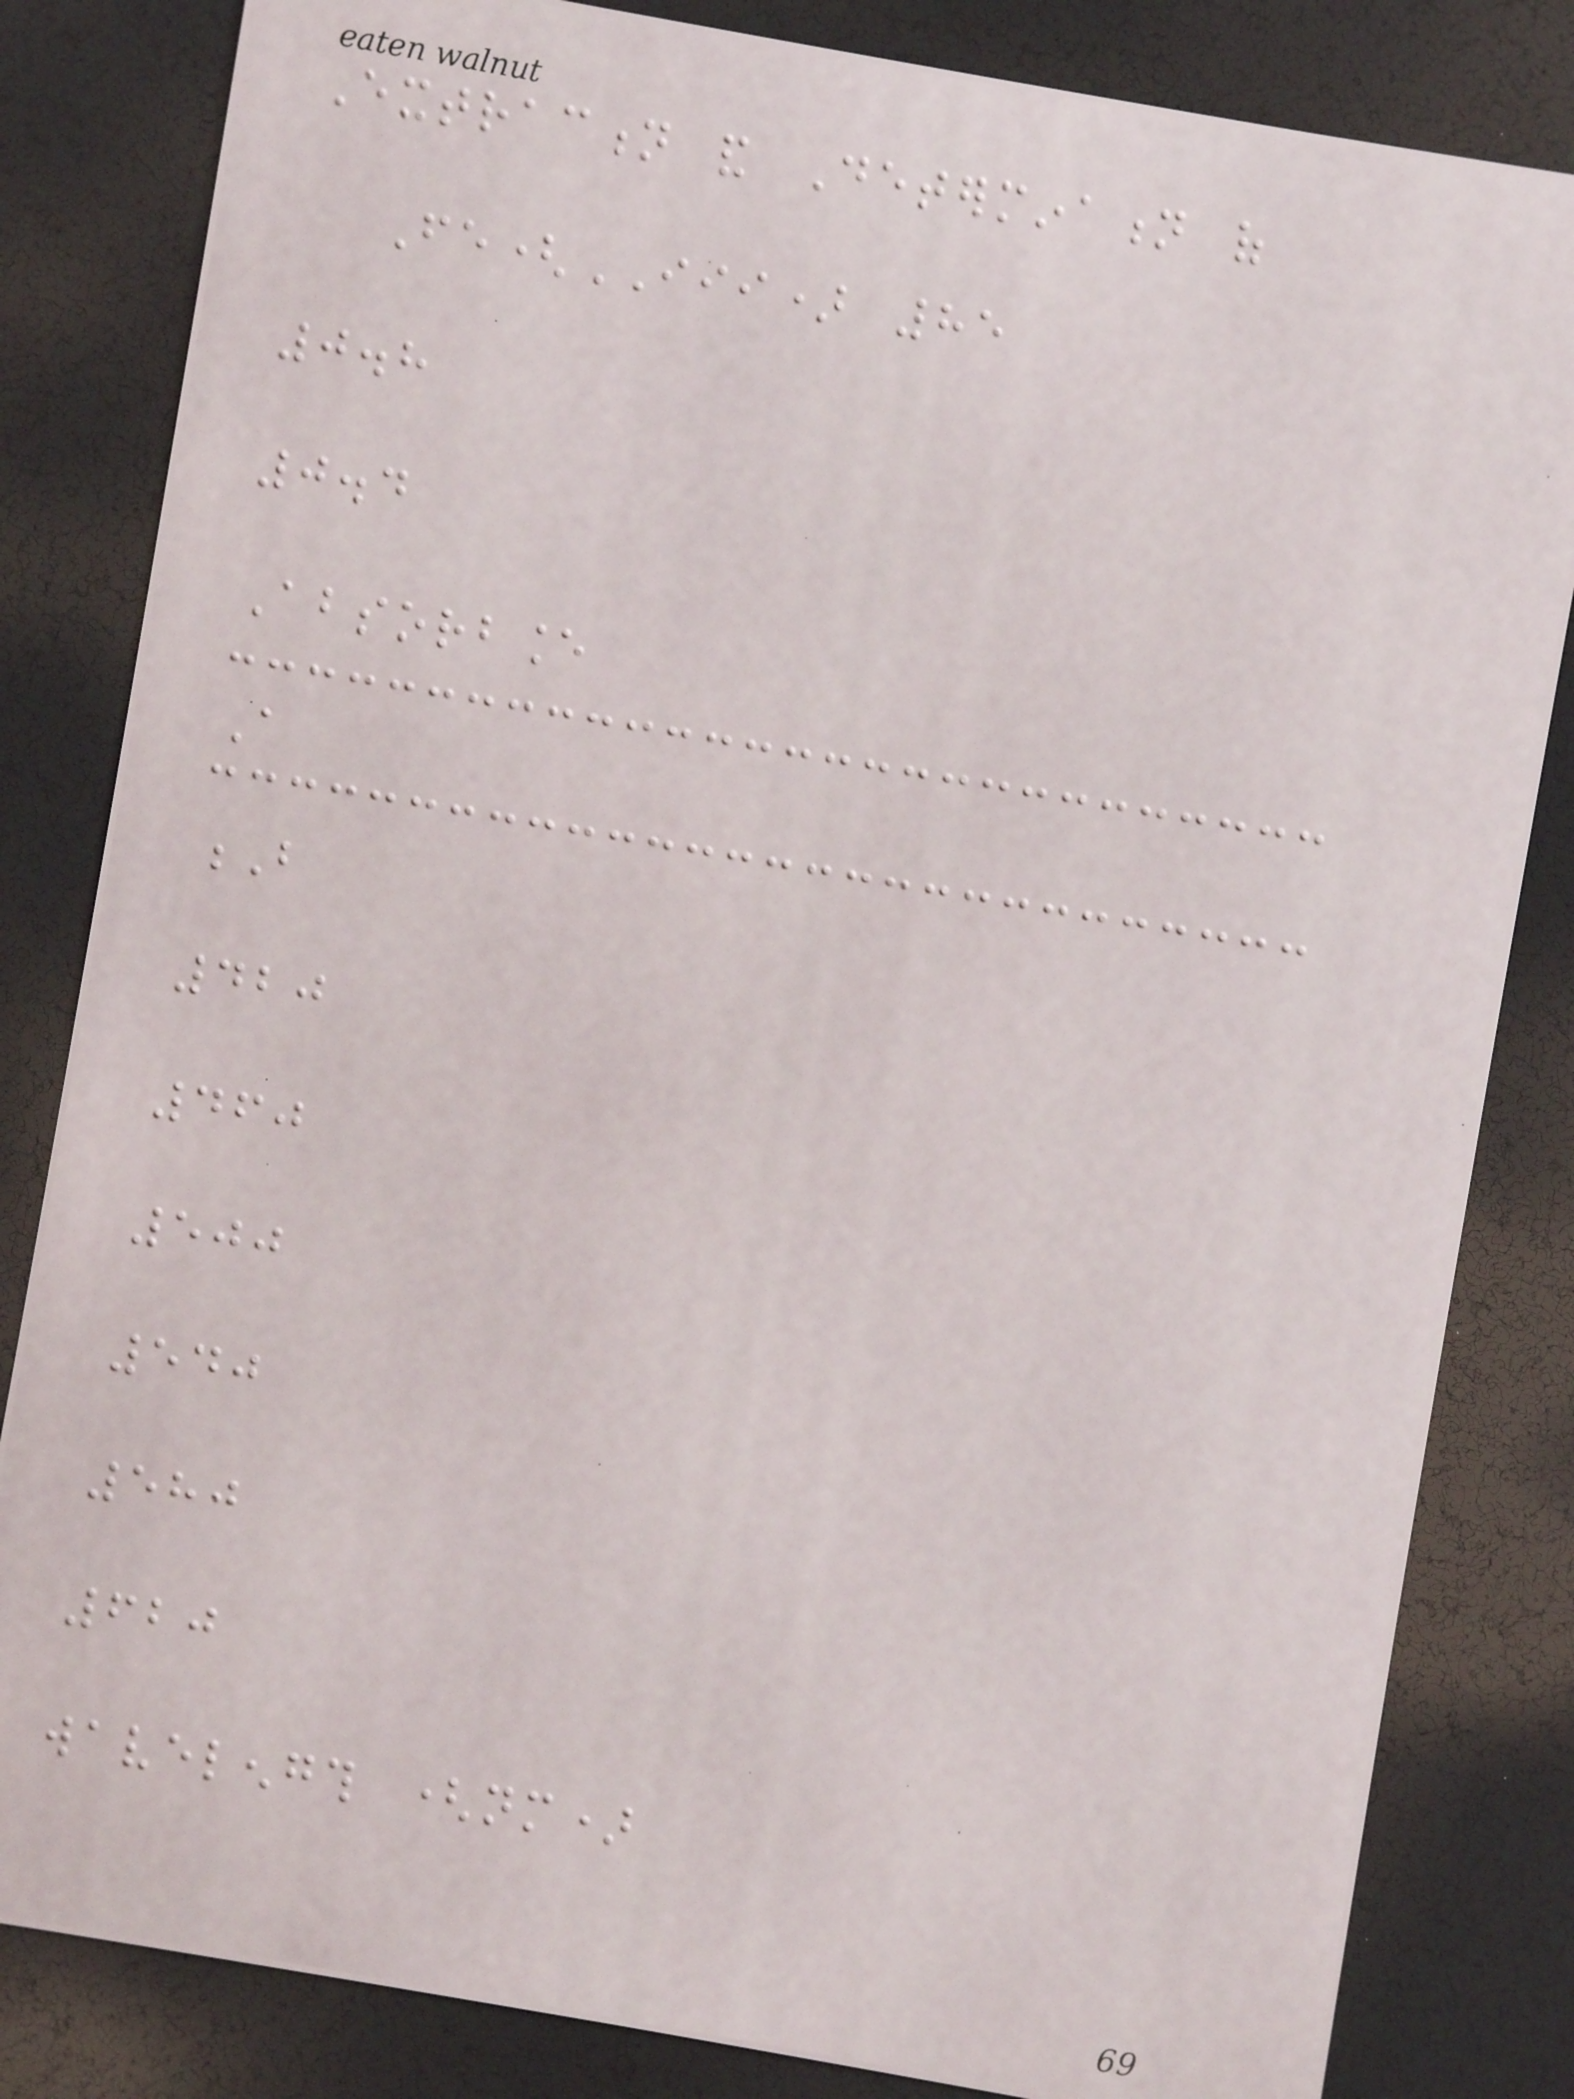Extraction and Determination of
Fe(III) 85
0.8
0.4
Absorbance
A
B
420
460
500
540
580
620
wavelength (nm)
